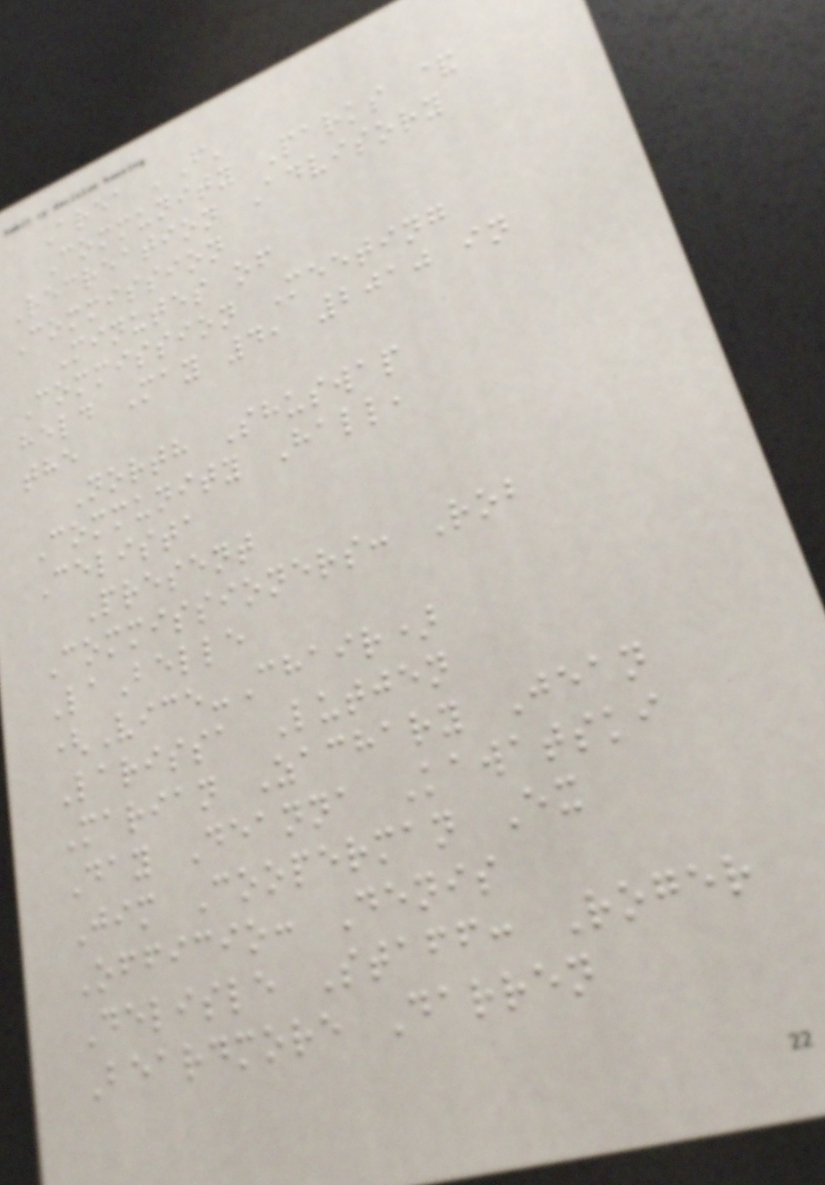Area 'F'
Community Parks &
Recreation Advisory
Commission
Minutes of
Commission Meeting
held May 4, 2010 in
the
North Shuswap
Community Hall,
Celista
Present
Commissioners: Rob
LaBelle
(Vice-Chair)
Larissa Lutjen
Marian Zachary Jean
Day Deanna Kawatski
Jim Cooperman Ex
Officio: Denis
Delisle Staff: Roger
Beardmore Darren
